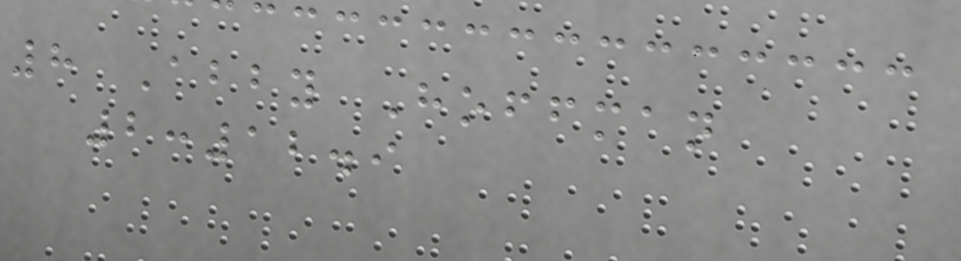8 Abby Hoffman
2:12.9
